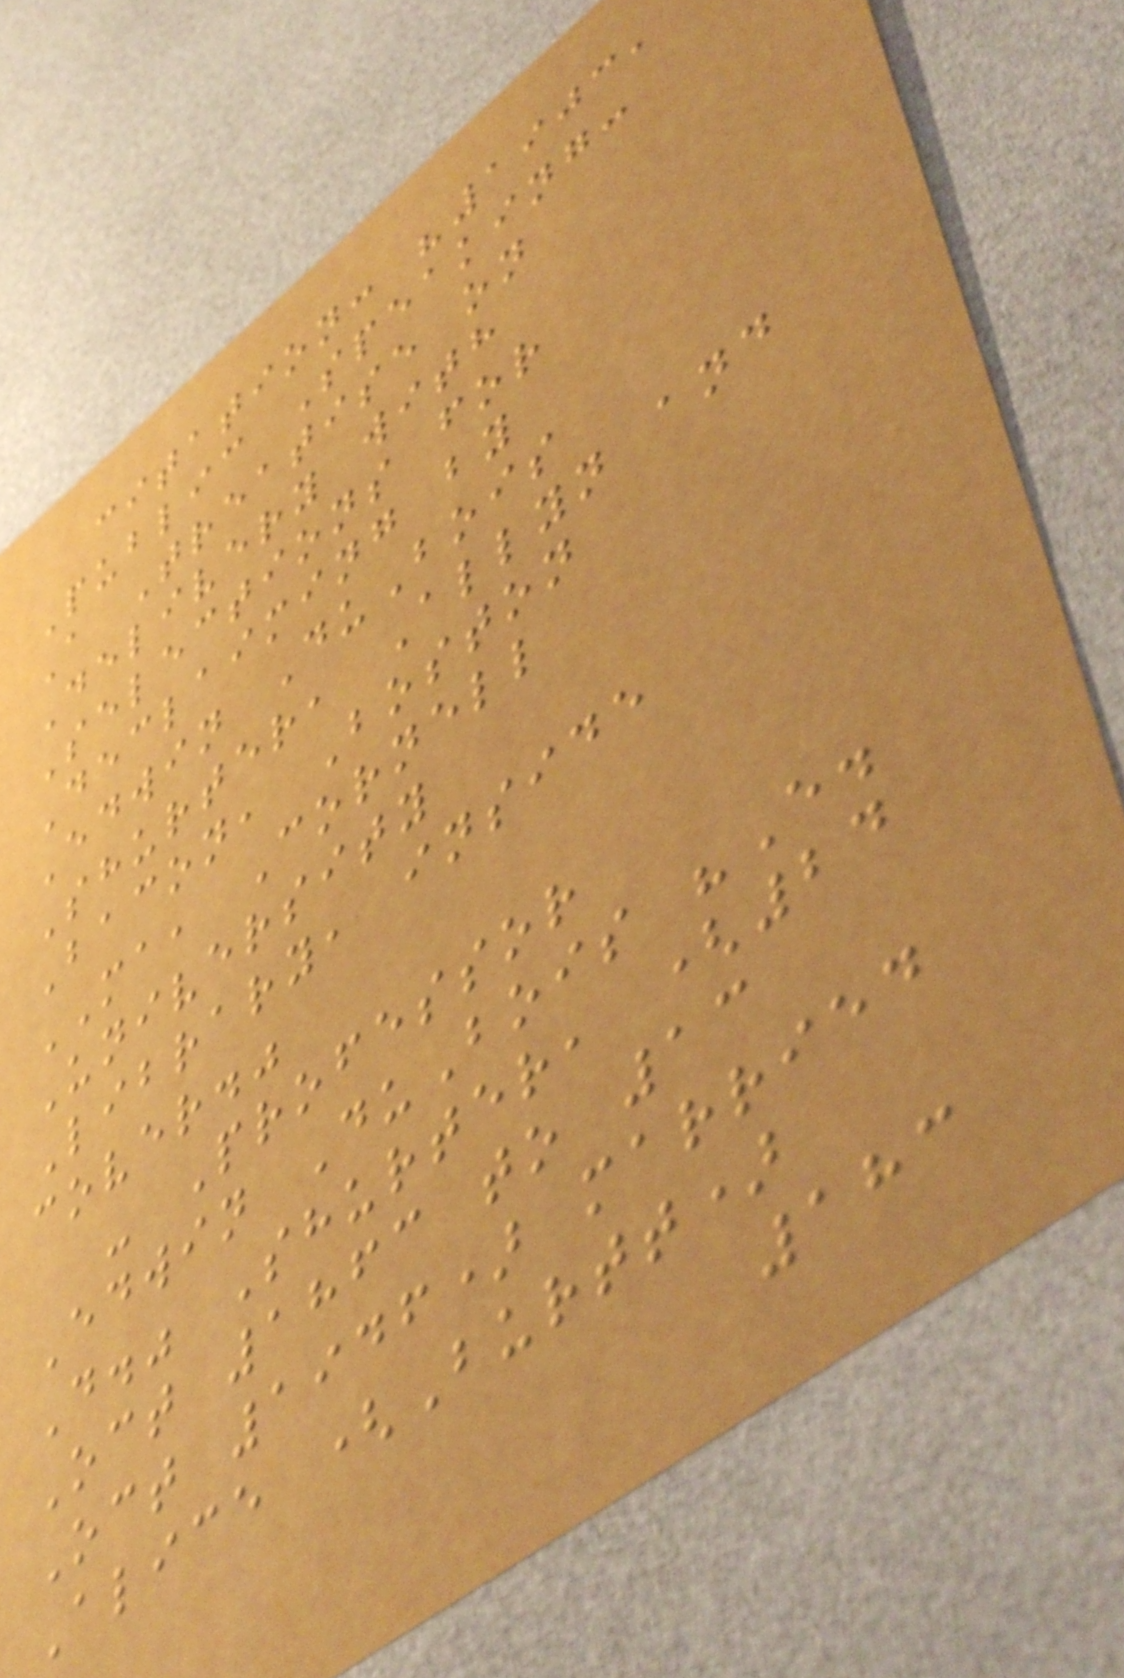citation: "1903,
Public Speaking:
A Treatise on
Delivery with
Selections for
Declaiming by
Edwin DuBois
Shurter, Allyn and
Bacon, Boston
MA, Cornell
University
Library, inside
cover."
- Professor
Edwin DuBois "E.
D." Shurter, (24
Oct 1863 to 13
Oct 1946) married
Alice (Burtt)
183
